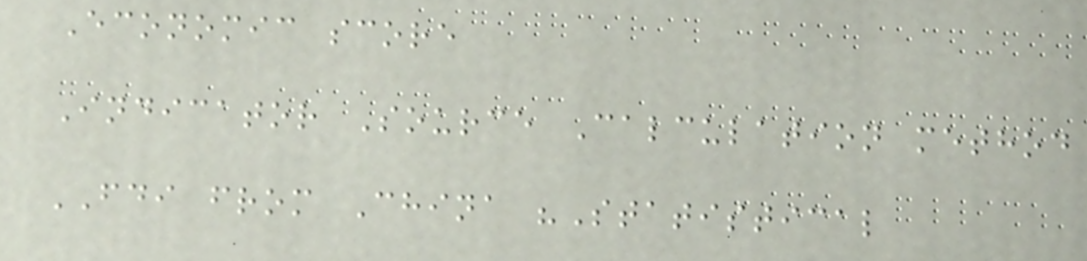Economic score
Indicator Source Calculation method
FDI from China "Statistical
